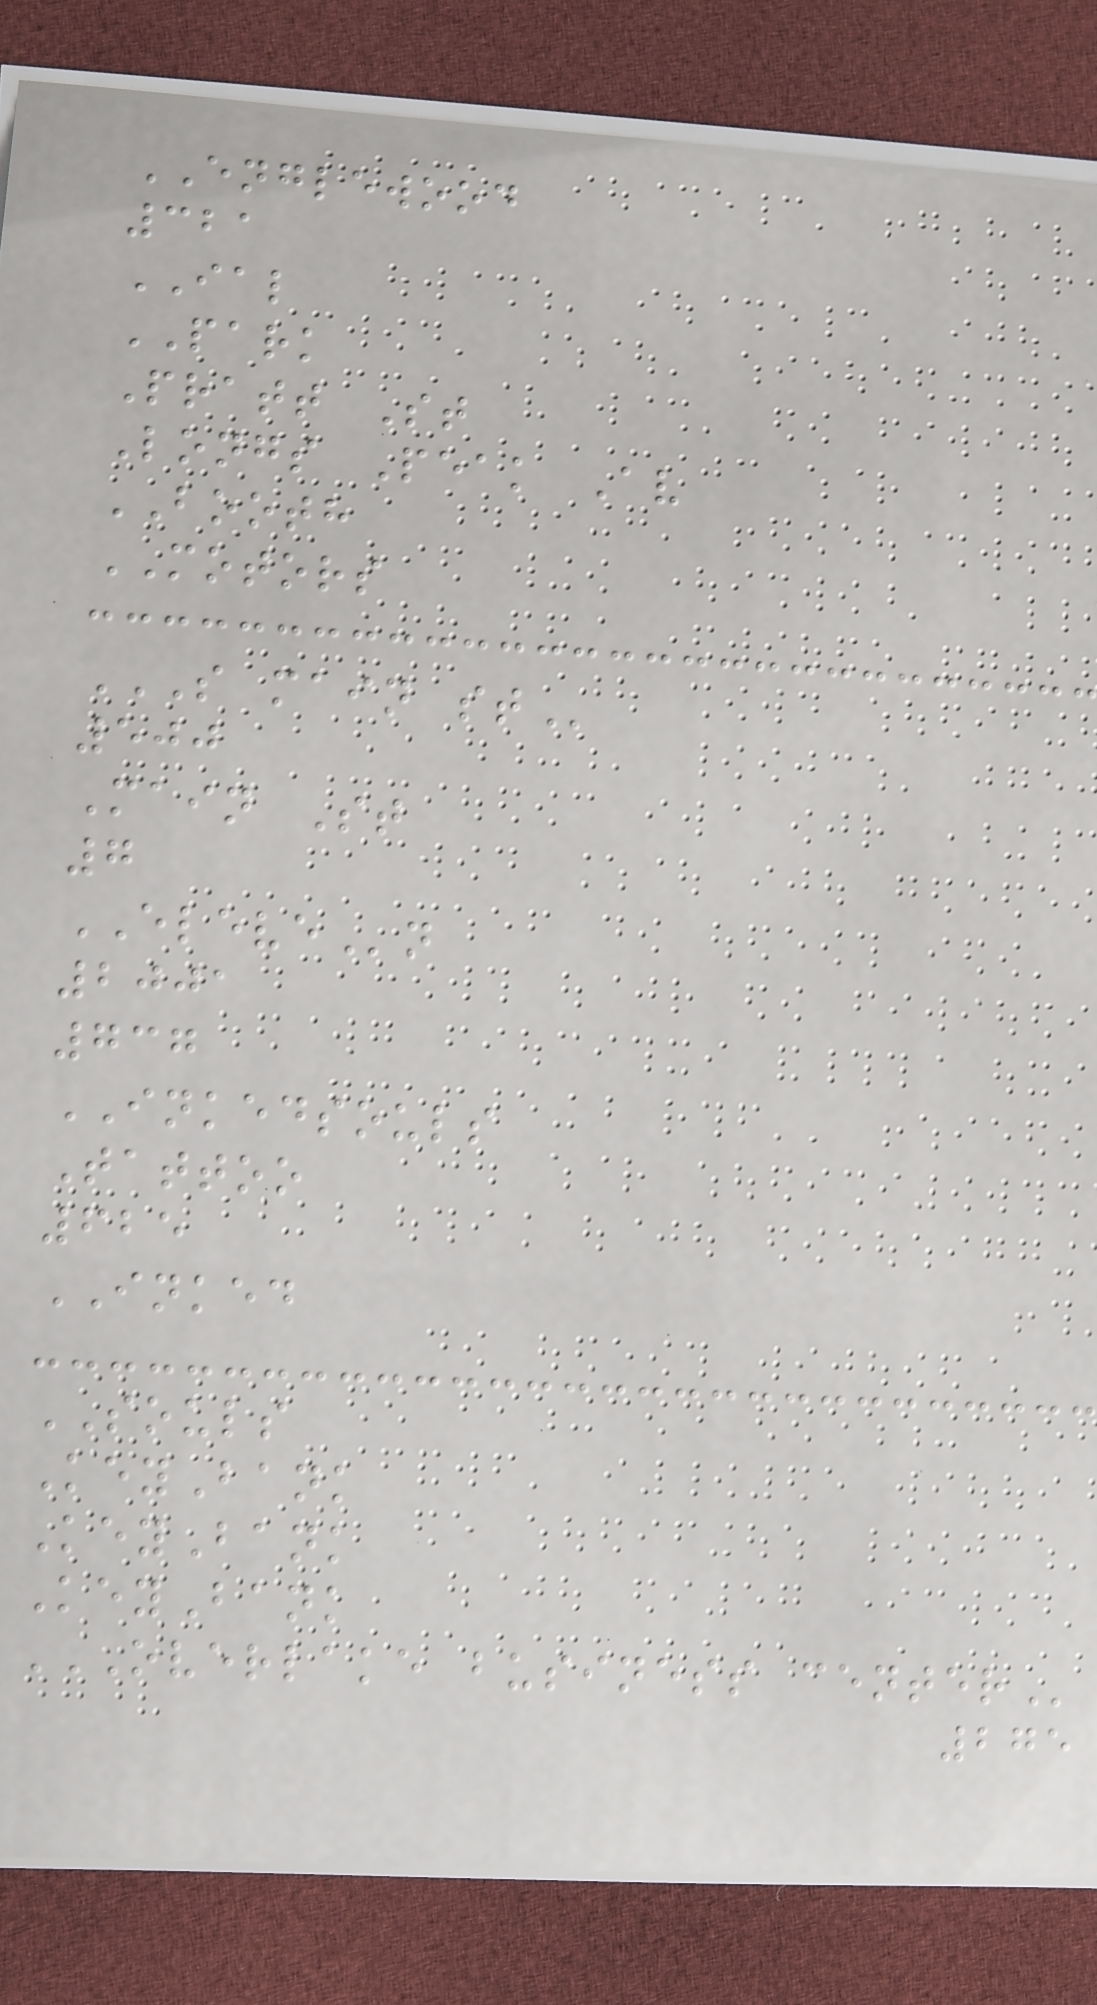ENGLEWOOD
321
IAL
PARK
Pratt St
Longs Peak Av
BOOTH
MOTORS
S MAIN ST
500
Main St
7
ELEVEn
2001
737
INKEDSOULS
Tattoo
625
INKED
SOULS
KeyBank
KeyBank
KeyBank
OVERLAKE BUSINESS CENTER
275
